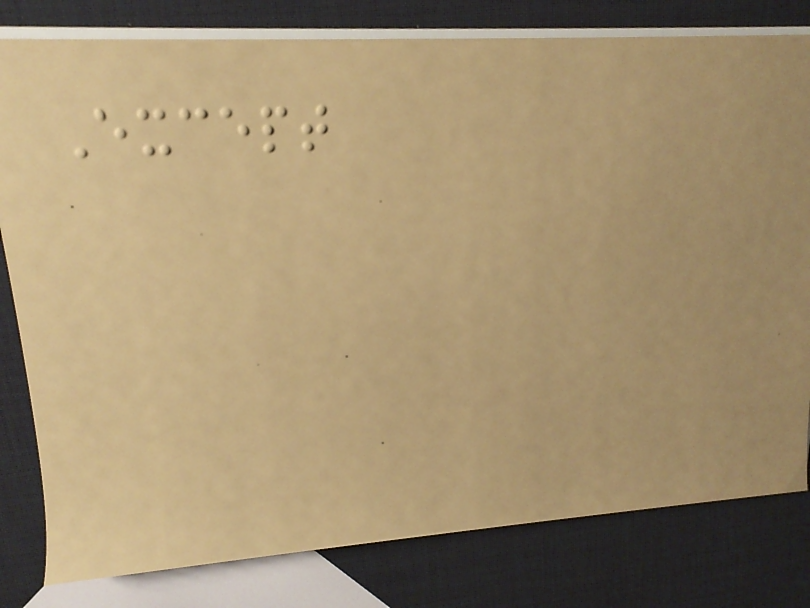Except
